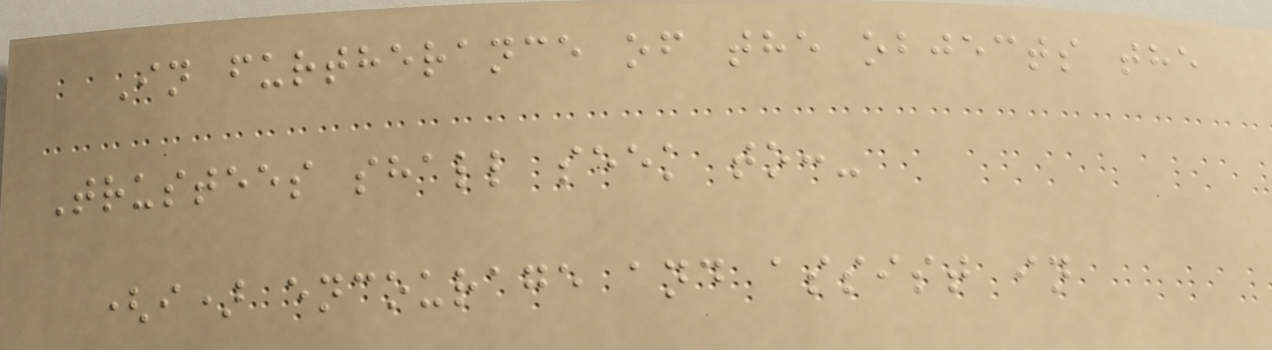In furtherance of the objects the
Trustees shall seek to:-
(i) encourage and assist in
